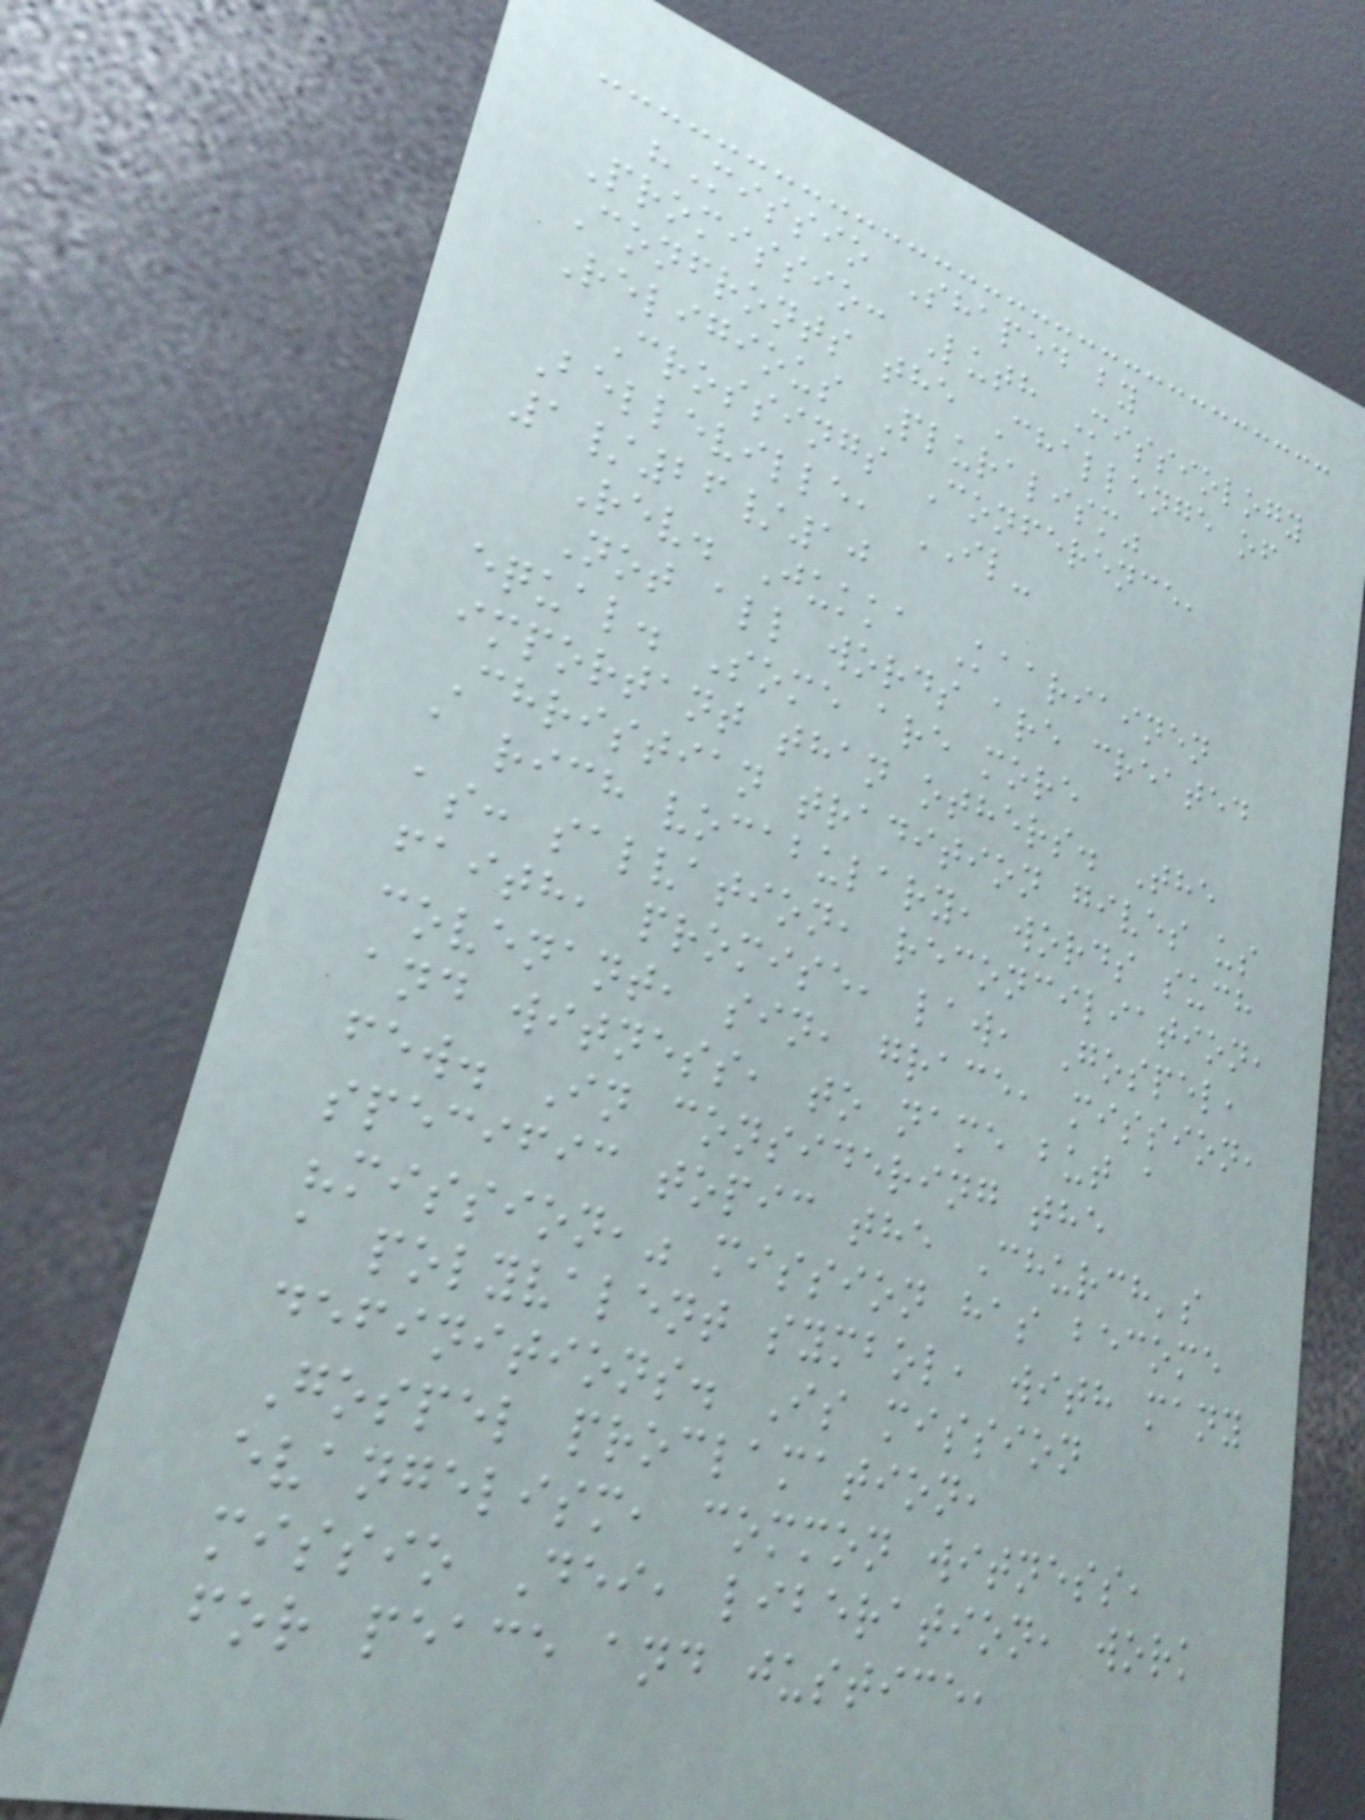"Missio Shaped by
Promissio: Luth Missiology
Confronts the Challenge of
Religious Pluralism"
Crossings Conference,
Belleville, IL-
1/26/10
Rev. Jukka Kaariainen
Not all words are created
equal. Some are more
important than others. The
Christian tradition gives us
a rich vocabulary, words such
as: salvation, reconciliation,
faith, promise, law, Gospel,
covenant, sin, grace, mission,
and witness, to name but a
few. In considering the
specific topic the Church's
"mission," mission has become
a polyvalent symbol, with many
definitions. Is mission
Gospel proclamation,
evangelism, common witness,
missio Dei, liberation, work
for peace and justice,
